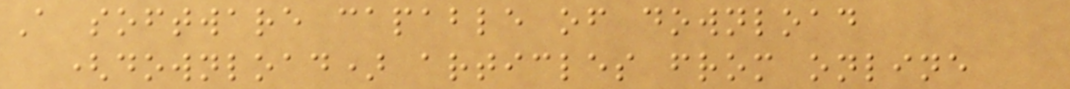A software capable of download
(download) articles from online
